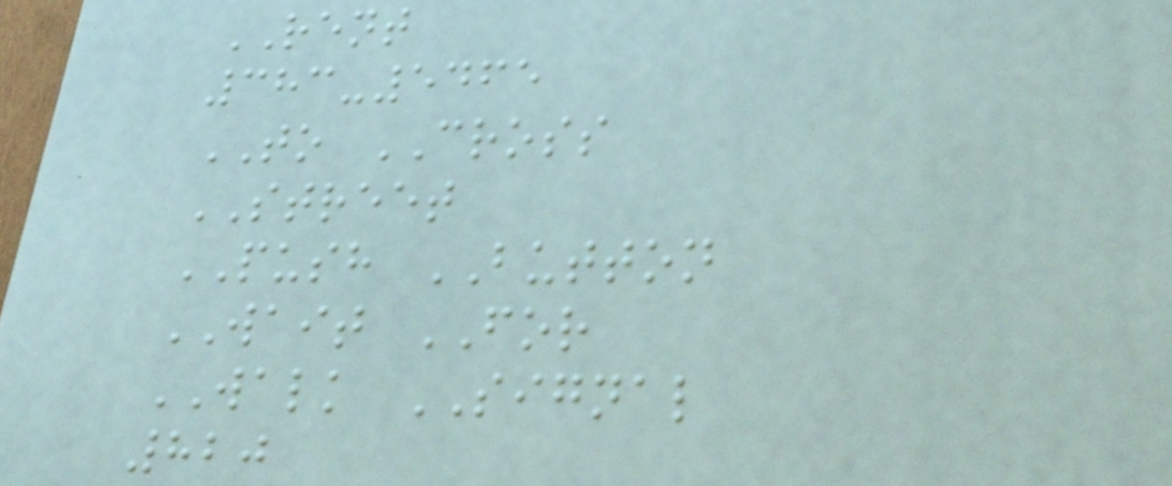RENT
383-5465
TO CROSS
STREET
PUSH BUTTON
WAIT FOR
WALK SIGNAL
820
